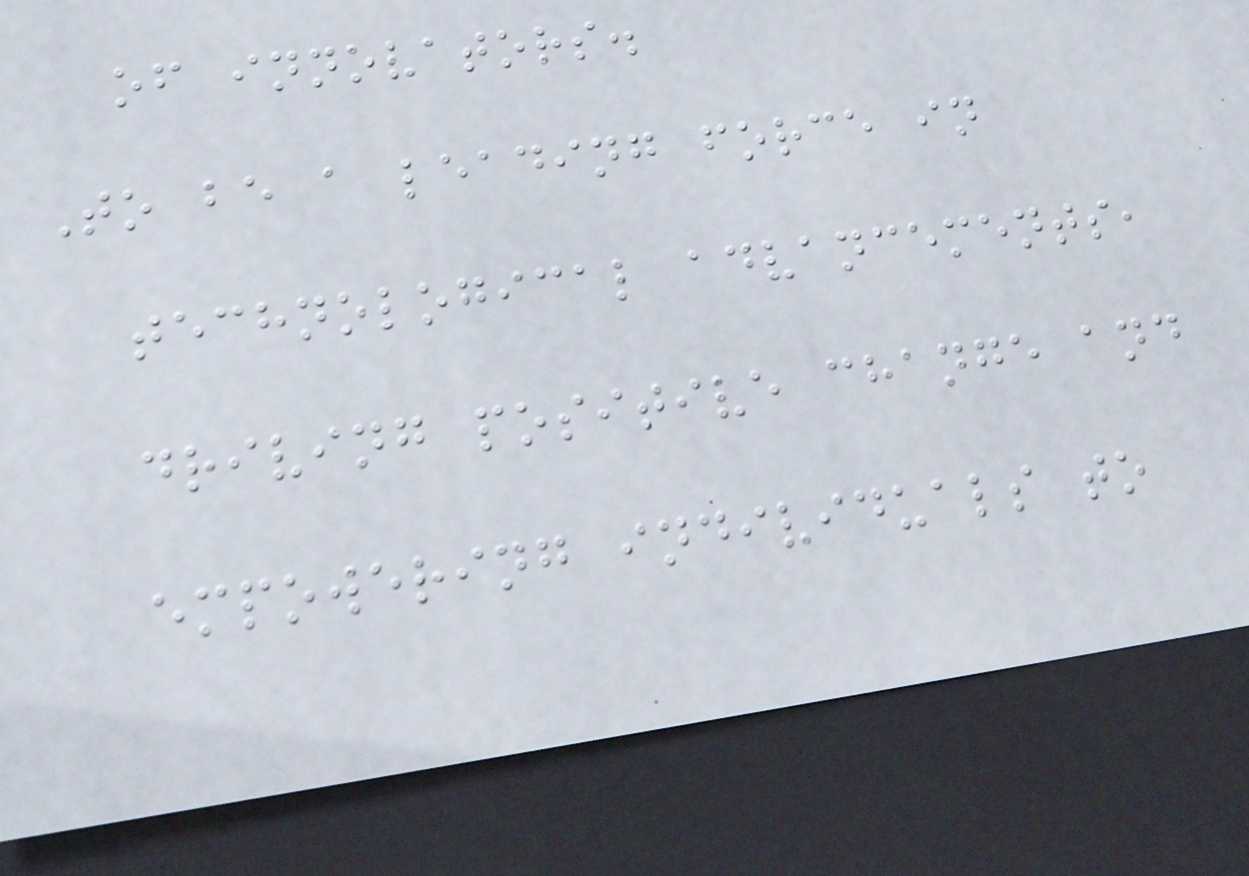of innovators.
To be a leading force in
technological advancements,
driving positive change and
empowering individuals to
